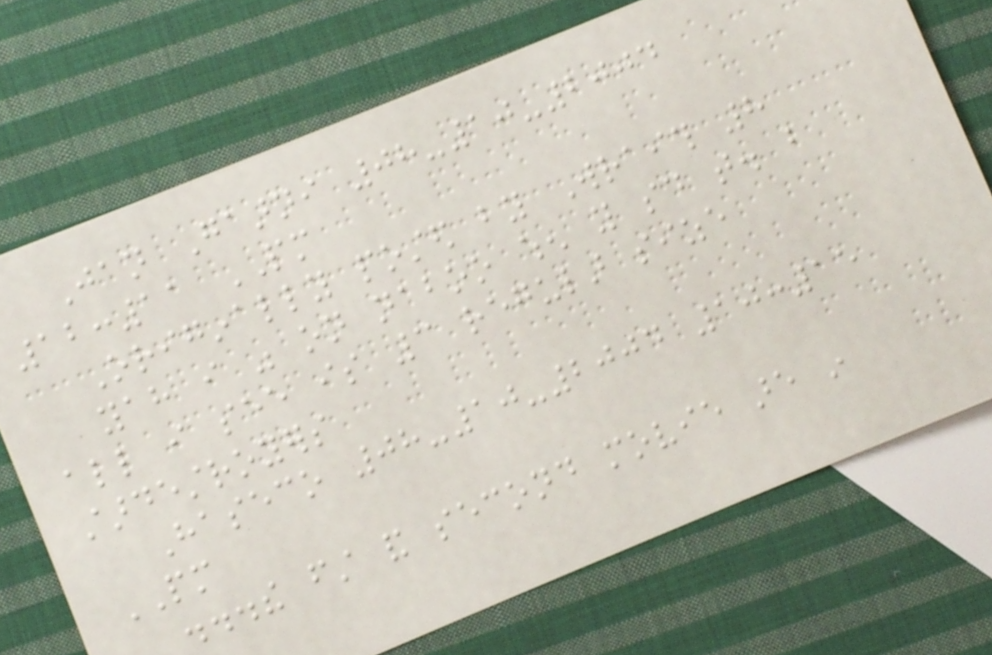Jan Gaarni 08-10-2004
12:11 PM
Originally posted by Wraith 8
yah i was on naboo when you said that. but
all i see is 3 regular size
stardestroyers
Haseco 08-10-2004 10:15
PM
...the first and second movie are in
